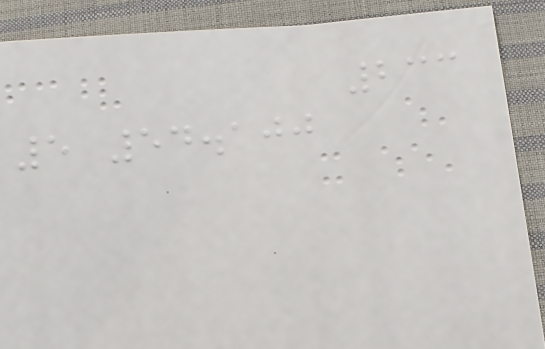233
5 54.100
